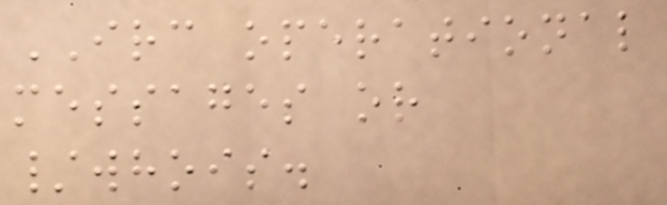IRC operational
messages or
/whois.
